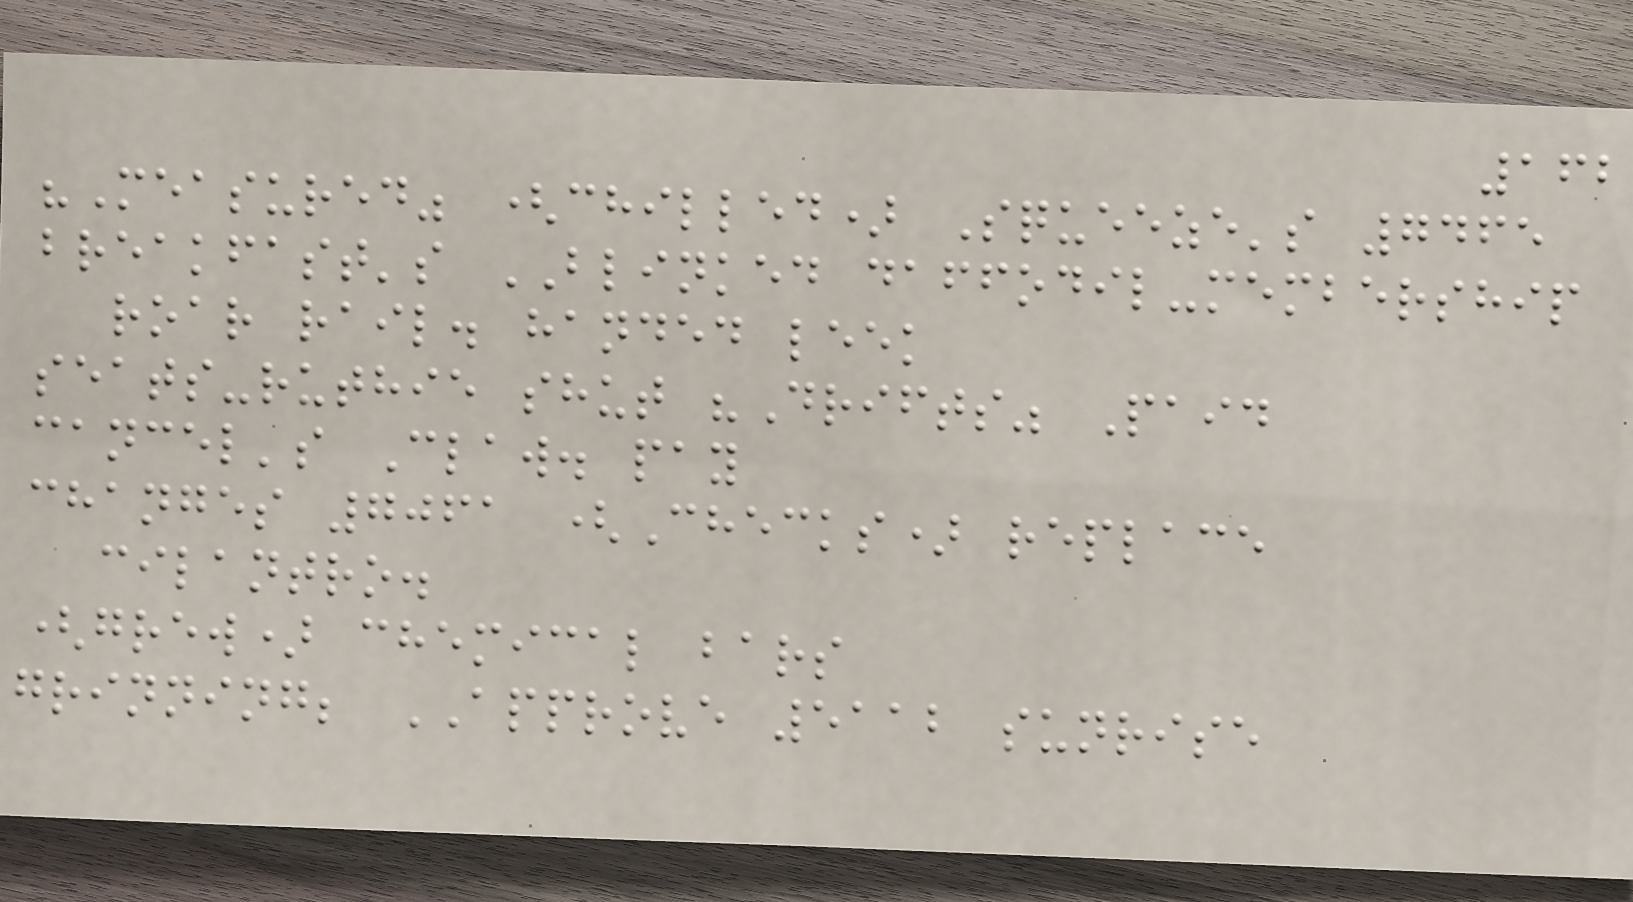162
"Measured" (chilled) Squeeze's 7465
breakfast's BLINKED daffodil-membership
roar rail. handed leek
seats-ruthie shut "Drifts" Paid
cancel's Claw. pay
changes 7061 (Checks) replace
cilantro.
(grew) chemical bars
grinning; APPROVE 5112 sunrise
